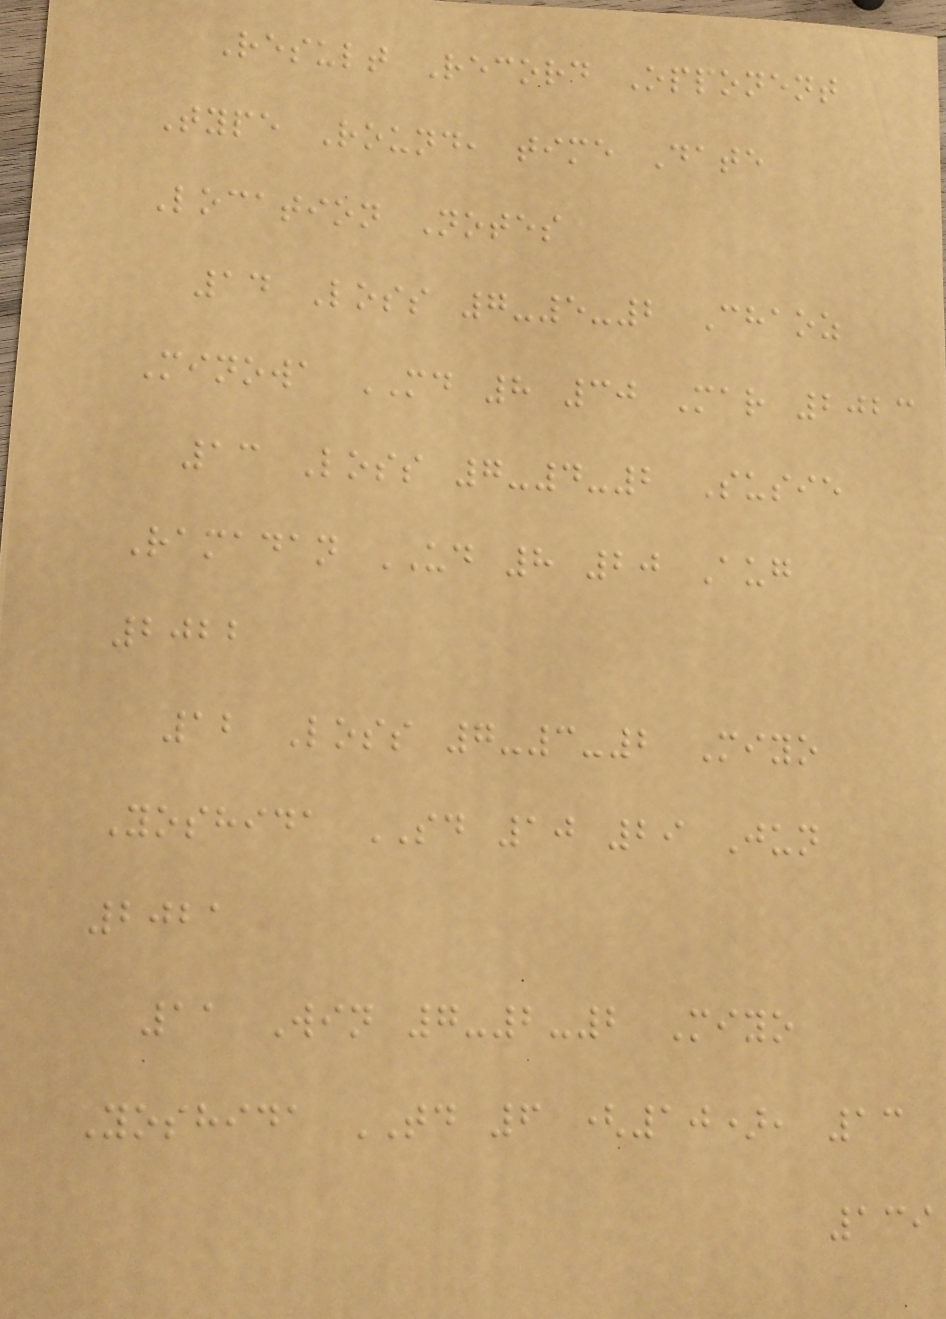Result Record Opponent
Type Round, time Date
Location Notes
14 Loss 7-5-2 Chaoz
Minowa MD 8 30 Mar 2023
13 Loss 7-4-2 Susie
Ramadan UD 8 20 Aug
2022
12 Loss 7-3-2 Miyo
Yoshida SD 10 29 Jun
2021
11 Win 7-2-2 Miyo
Yoshida TD 6 (10), 13
139
